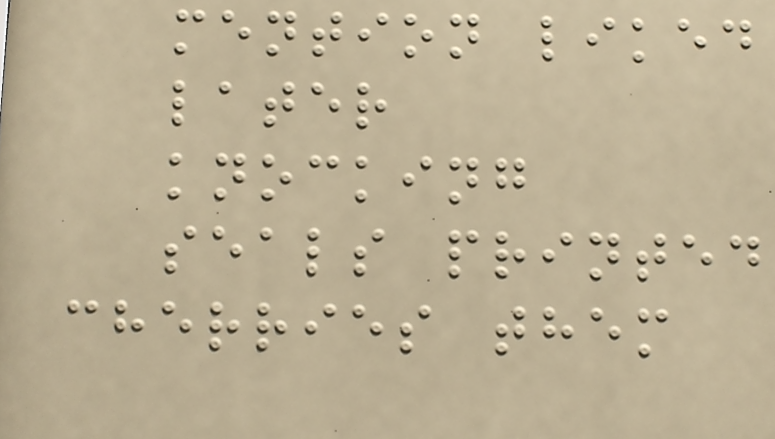mention liked
later
knocking
seals printed
cherries them
